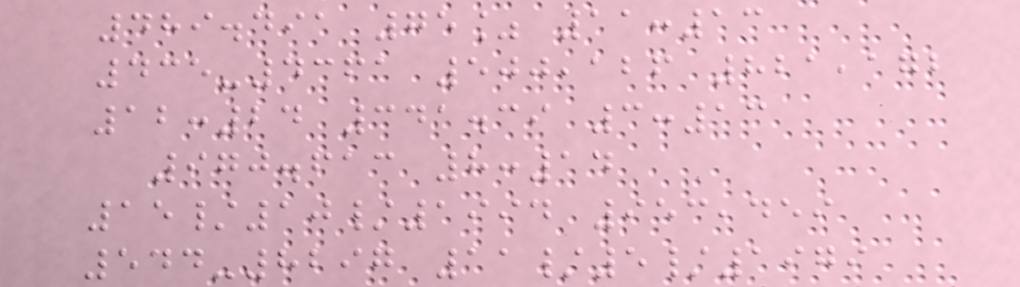489.491 75% 11:13
435-4361 500,126 821,172
12:24 341.39 3:13
970.613 8:14
15/10/1994 953,459
544-8297 11/5/1979
